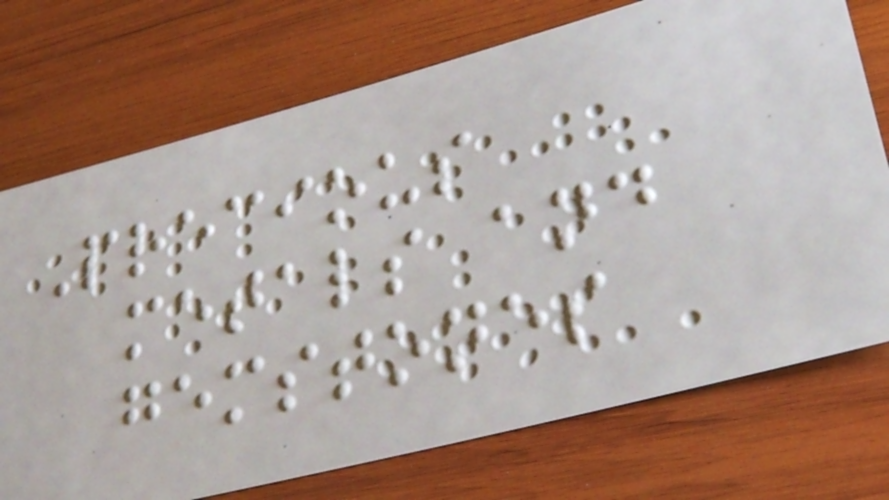Precious
metals and
gemstones
